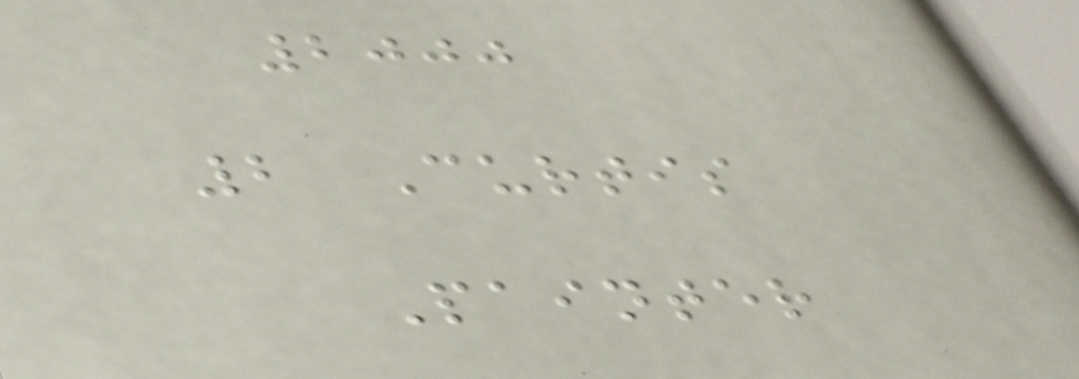2000
2 Curtis
Painter
